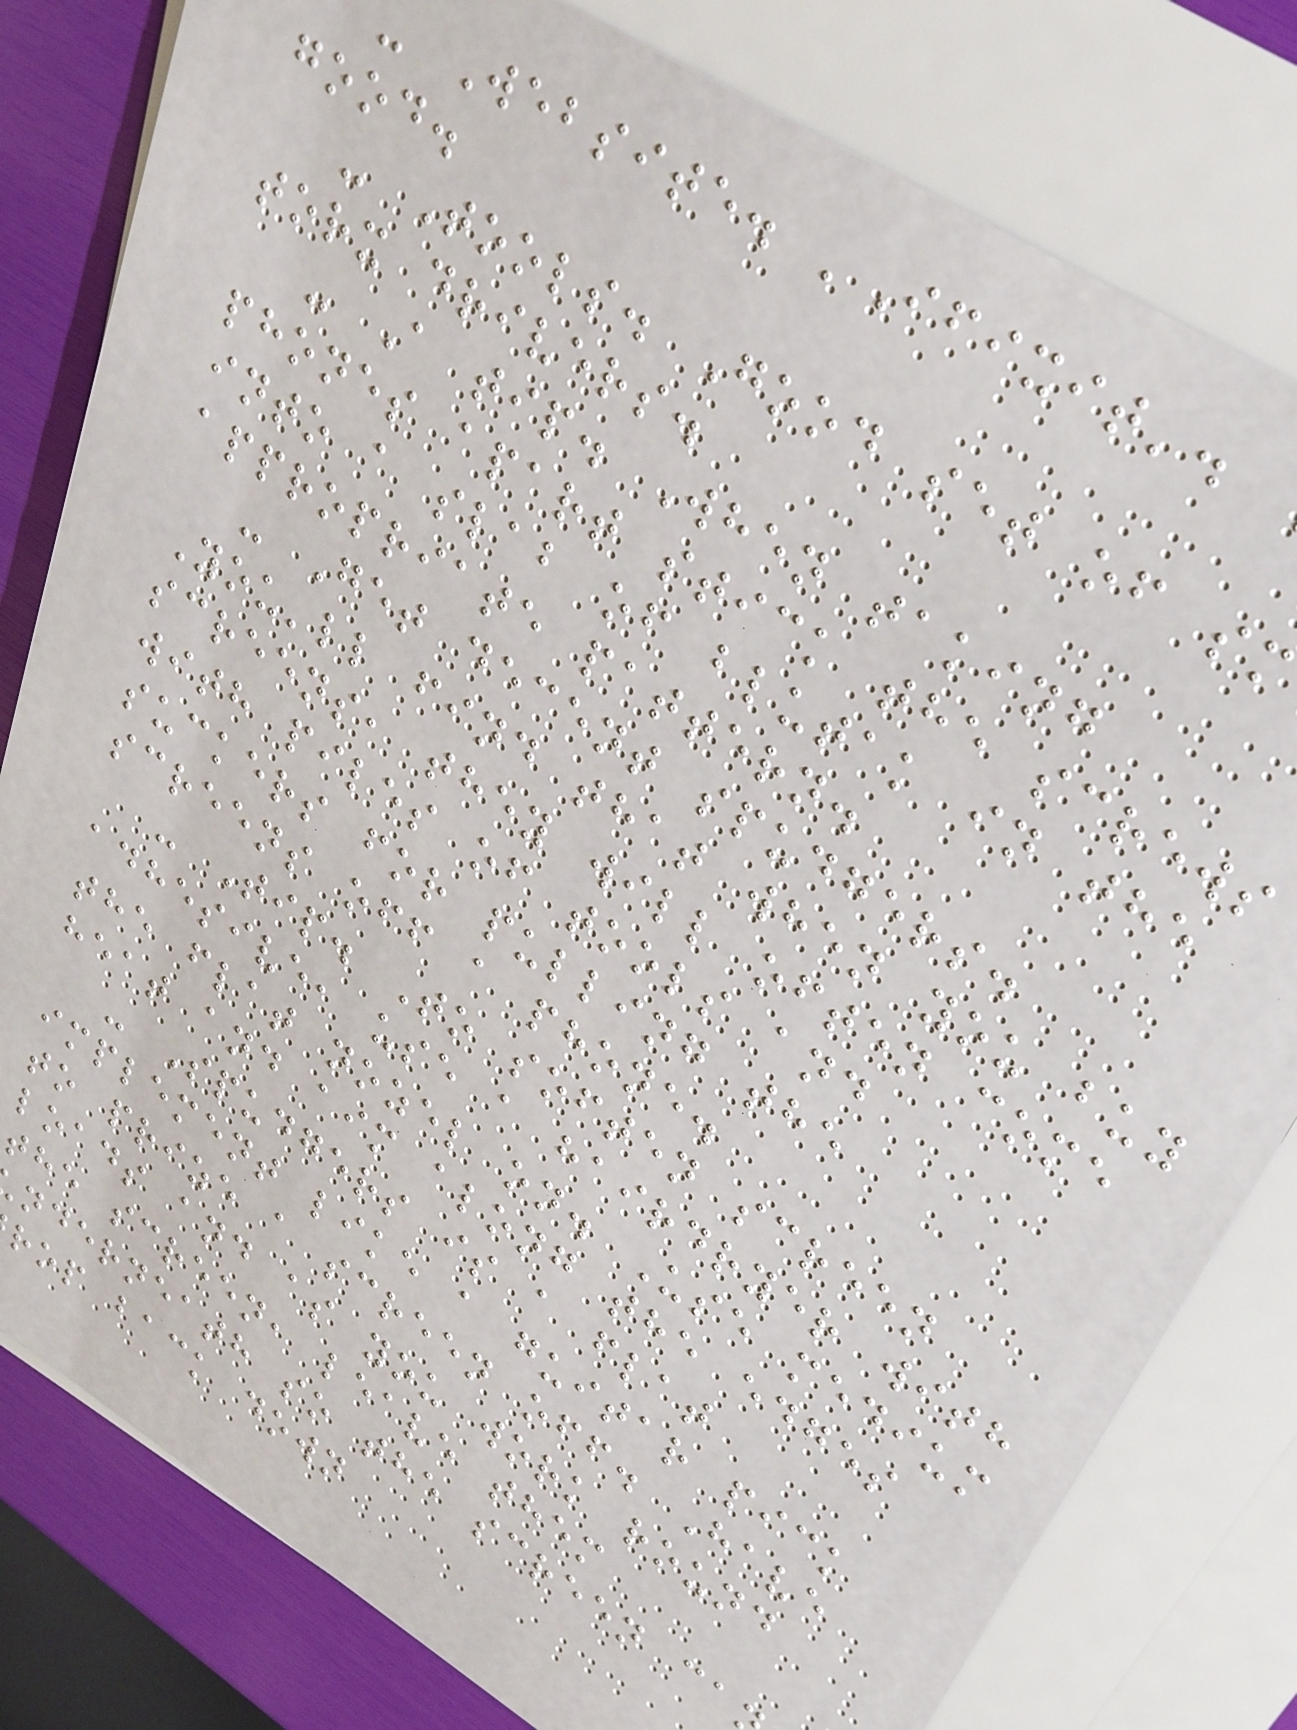- Website. 'Ifixit'.
good.
- Tools. Good set of sm
torx drivers.
- A tip. When taking
phones apart stick the screws
into a slab of blutak in the
appropriate pattern.
- Get decent spudgers.
You'll find that when you buy
screens, they will often come
with piles of tools and
suckers for pulling the
screens off a phone.
- Tip. To soften screen
adhesive, use a hairdryer with
the flat nozel on. Use medium
heat and aim along the edges
- Spudgers is a flat
implement like a guitar pick
to prize a screen off. Have
loads and as you work round
the screen, leave them
nderneath so the screen ca
rop back down
